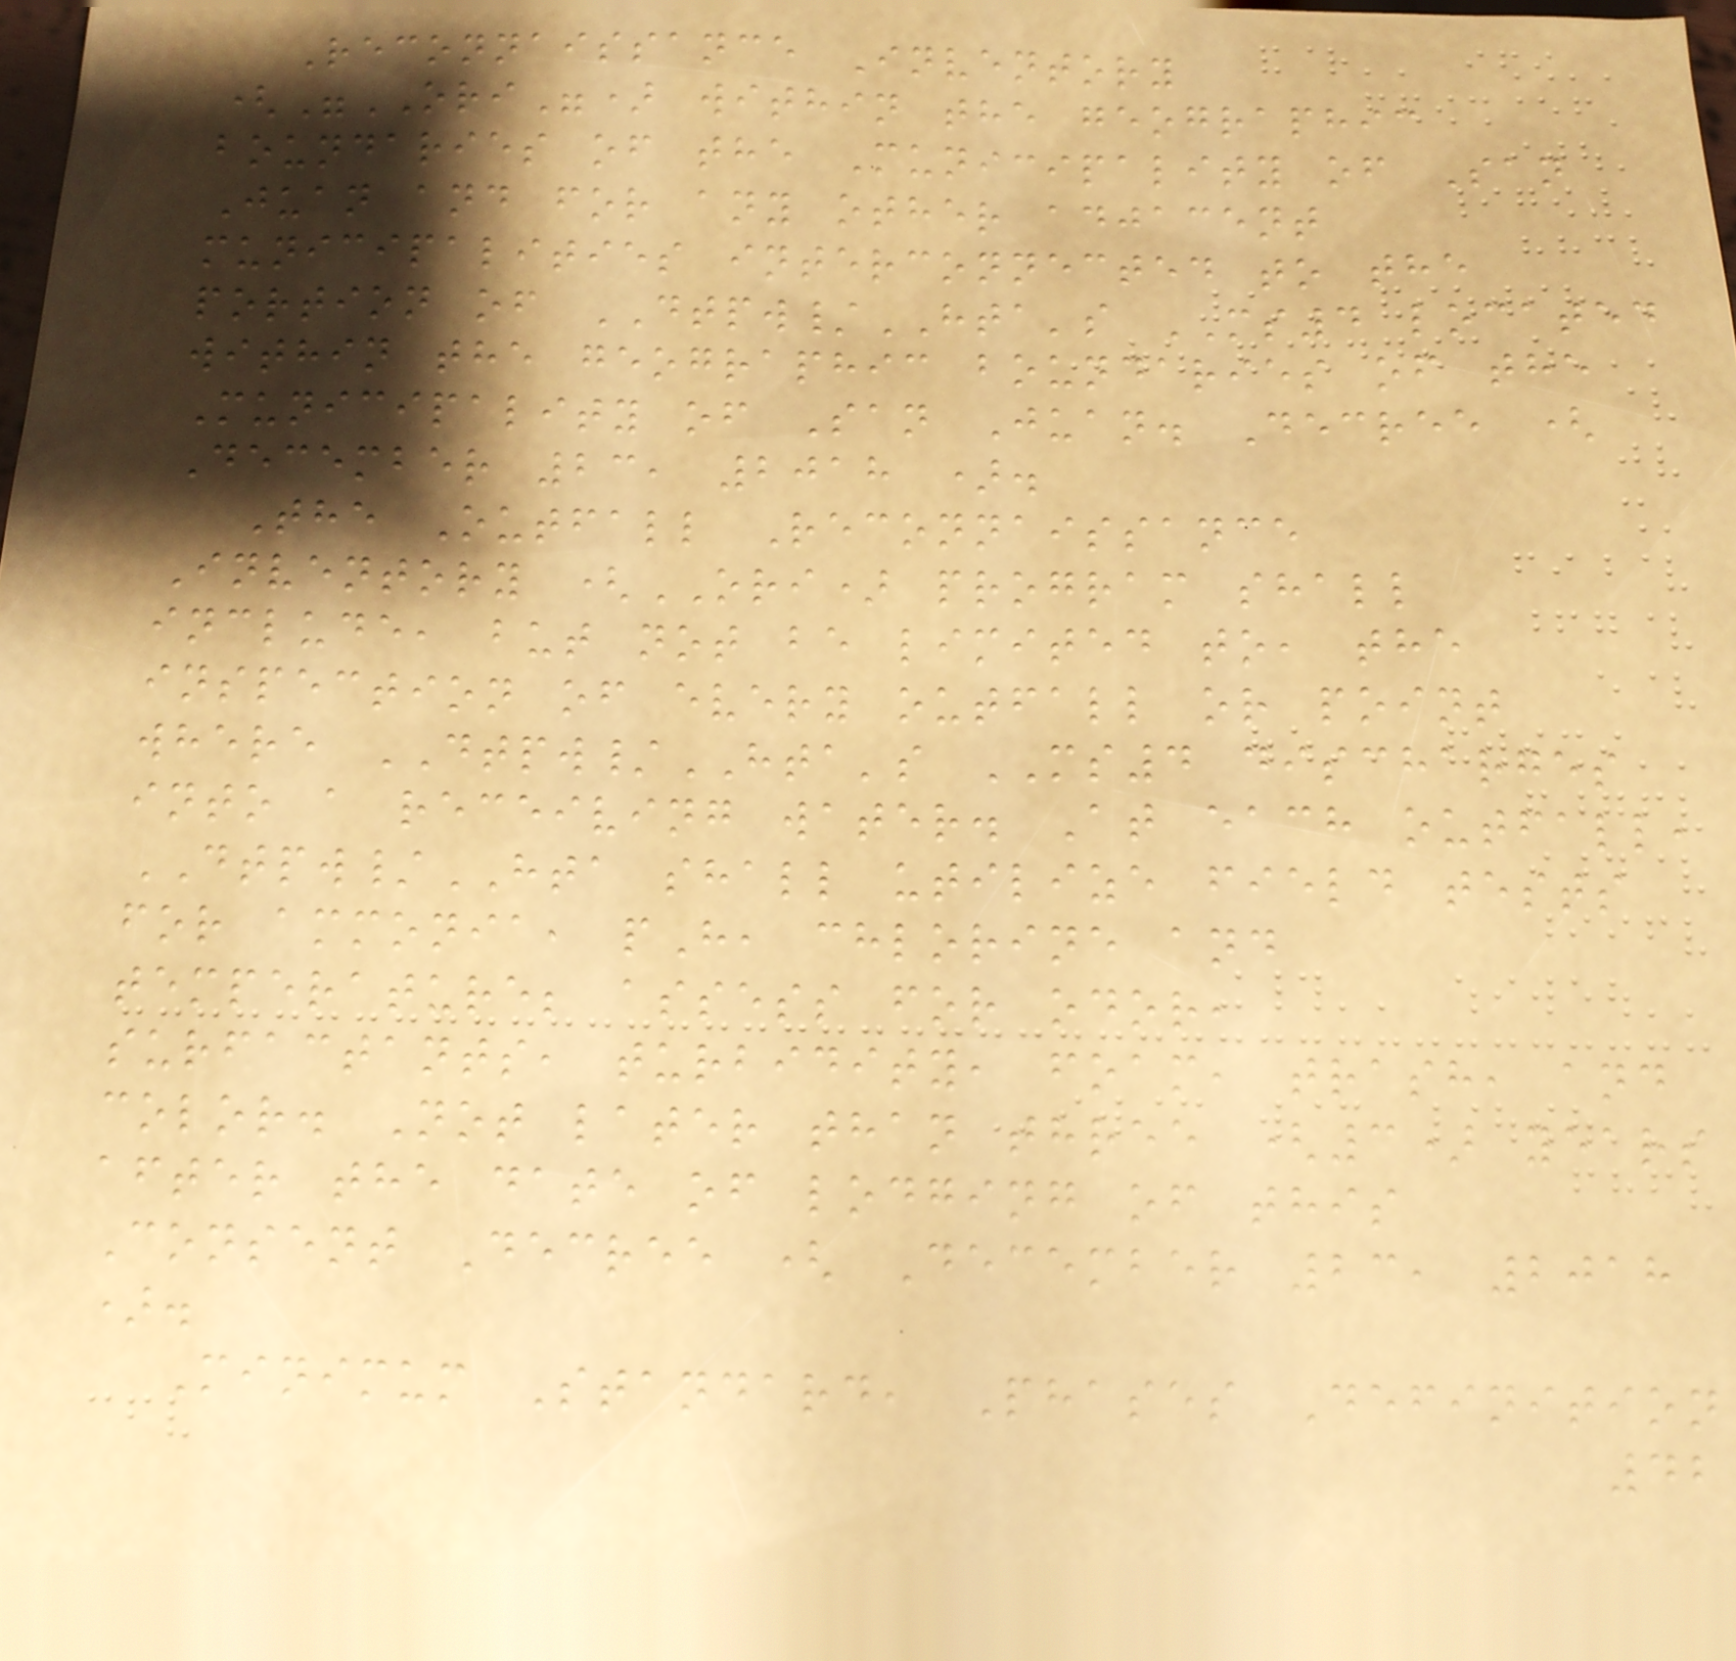Reconnaissance Inventory
("ORI") within the geographic
boundaries of the Municipality of San
Juan and for any other adjacent
municipalities interconnected to the
portion of DTPW/HTA's MS4 located
within the geographic boundaries of the
Municipality of San Juan. Decree (
December 23, 2018 ).
The Outfall Reconnaissance
Inventory (ORI) program shall
include, but not be limited to, the
inspection of every outfall or point
where DTPW/HTA's MS4 discharges
into a receiving water. At each outfall,
DTPW/HTA shall utilize field tests
for ammonia, pH, chlorine and
temperature; assess for odor,
surfactants, turbidity, foam, trash, and
color. Not later than three (3) years
after the date of lodging of this
Consent Decree ( December 23, 2018
).
Minimum Standard, Phases Definition
42
